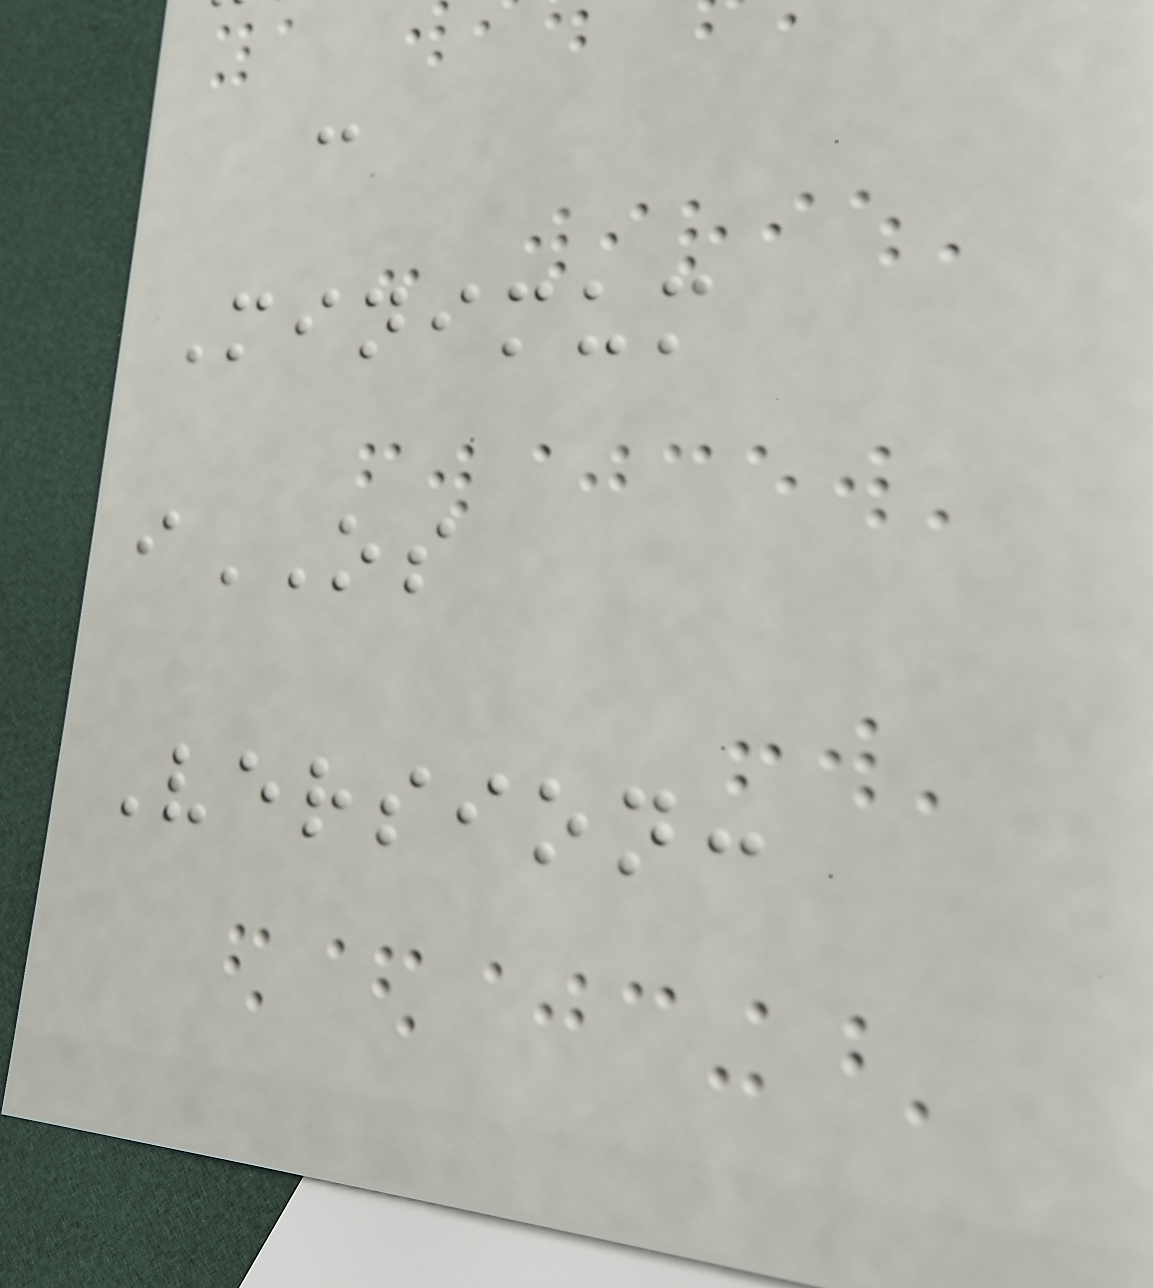-
Minimum
iOS
Version:
